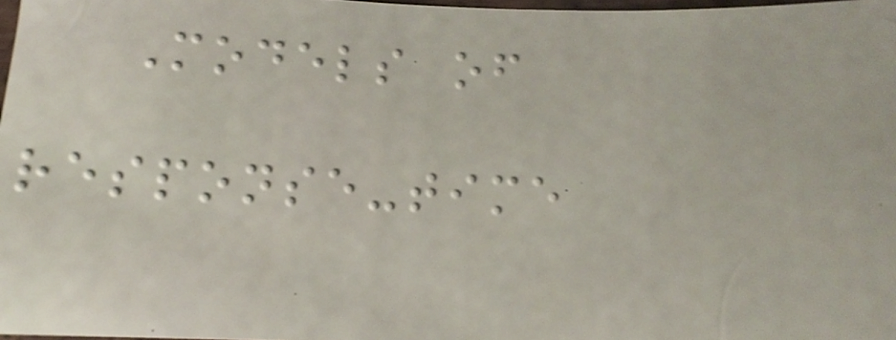Models of
response-time
